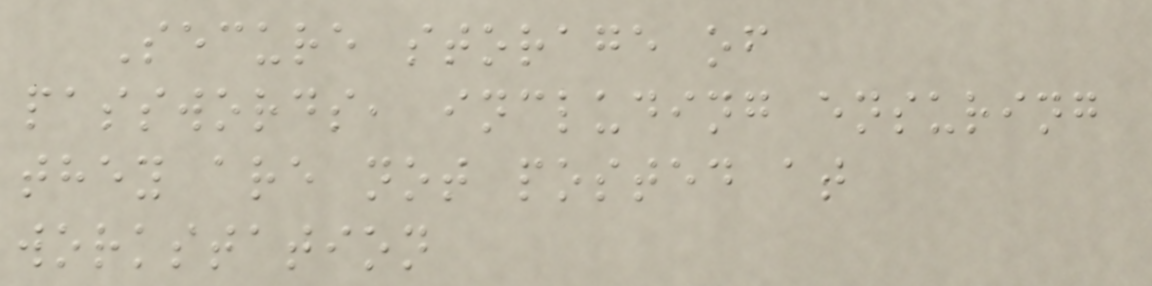Secure storage of
passwords, including ensuring
they are not posted at
workstation
